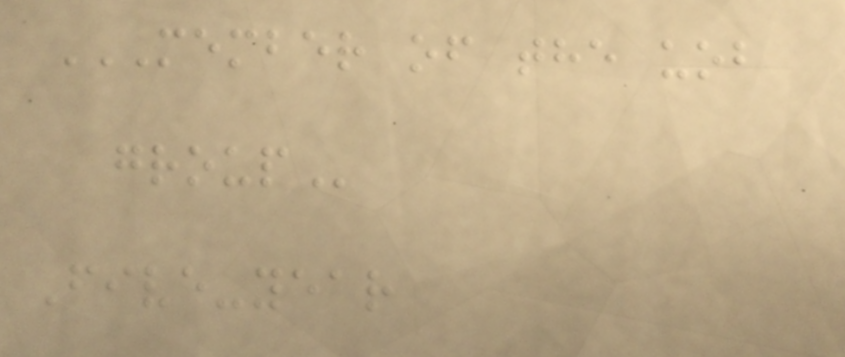MEMBER OF THE UOB
GROUP
Five-year
